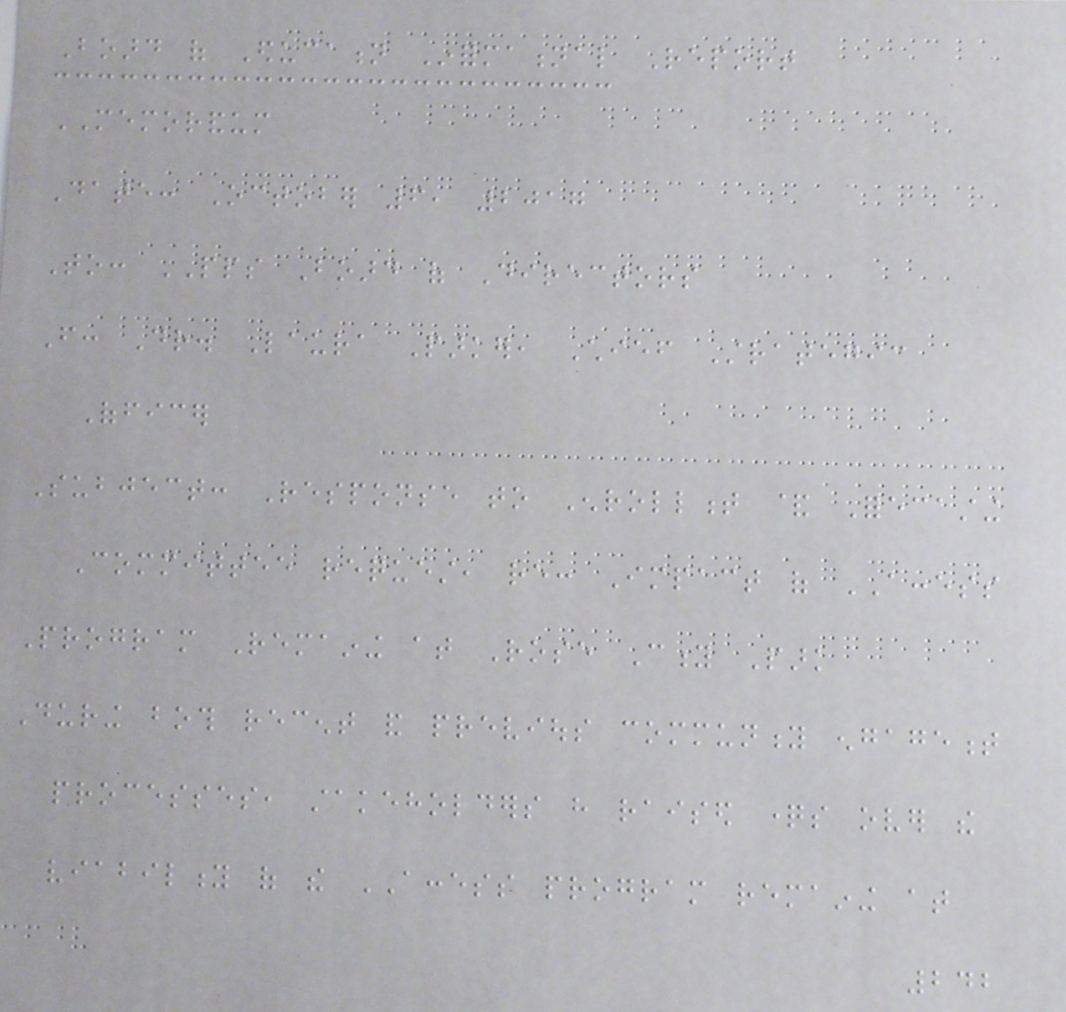Board of Education Informational Report
MEMORANDUM
Date: October 6, 2017
To: PPS Board of Directors
From: Dr. Laura Parker, Chief Strategic
Officer
Subject: Response to Enrollment & Forecasting
Committee request, re: Impact of ACCESS
Program Remaining at Rose City Park
During both recent and previous community engagement
processes, stakeholders have raised questions over the
viability of the ACCESS program remaining at
242
